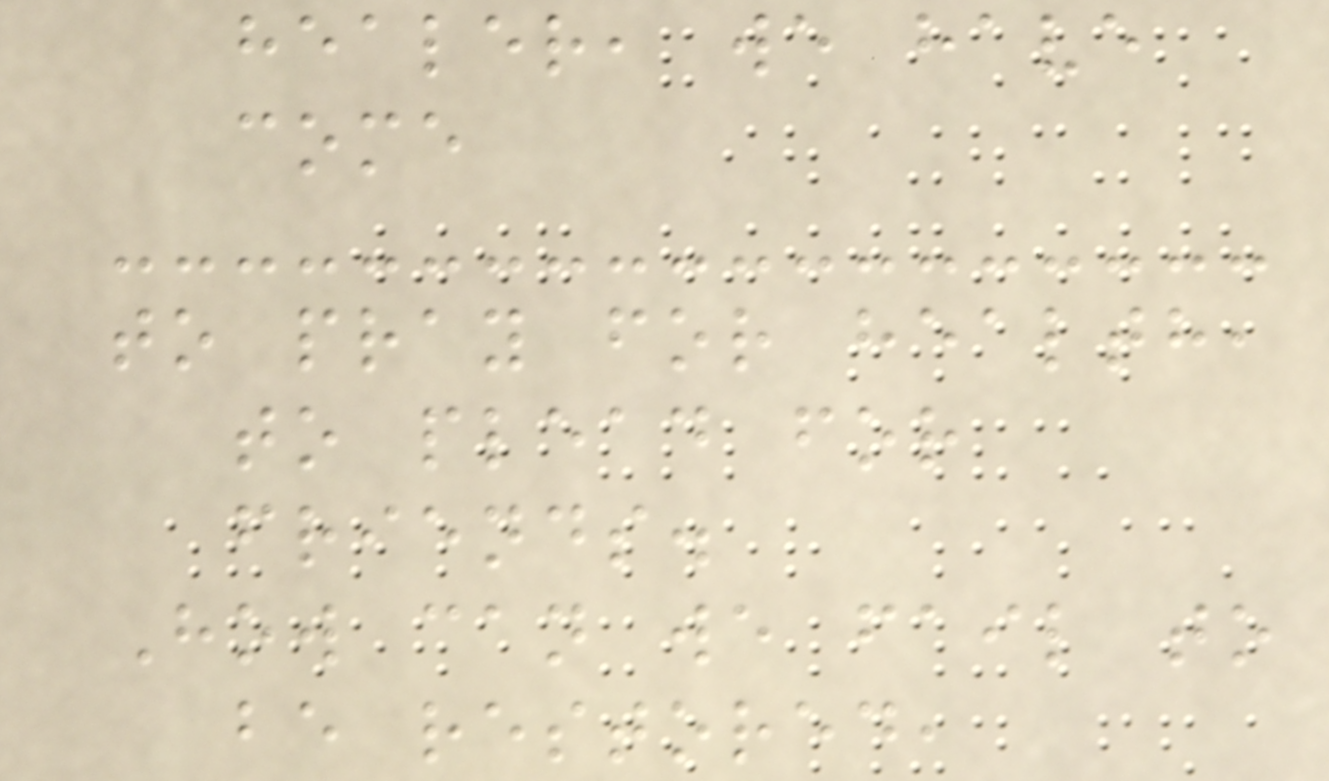healer, we have
come
to pray for health,
to plead for
friends.
How can we fail to
be restored,
